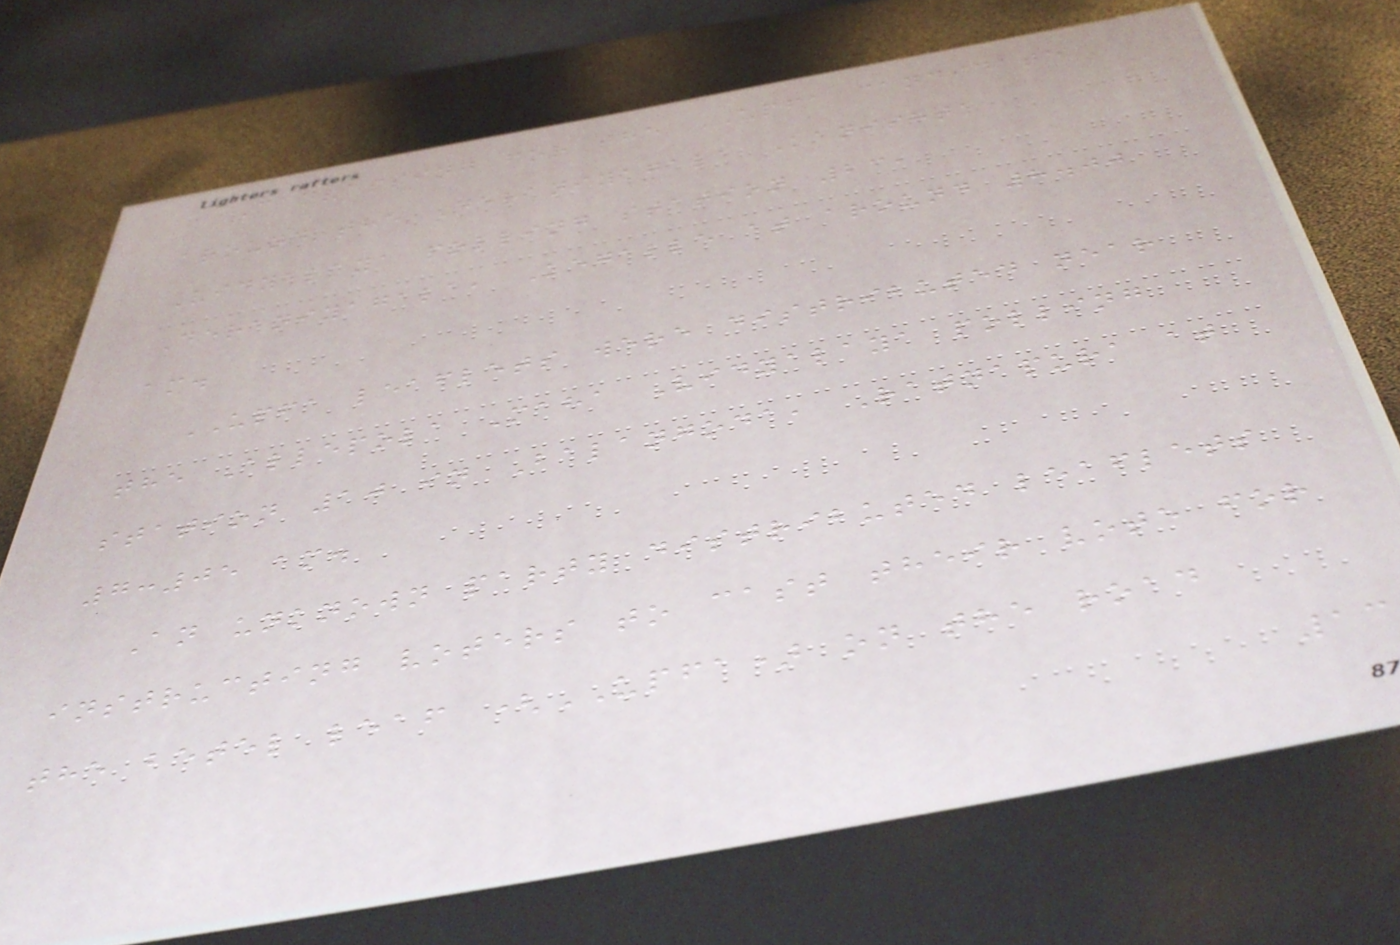Canvassing for the UPFA candidate
around the Deraniyagala Kanishta
Vidyalaya polling station 23,
Deraniyagala, Kegalle at around 8.00
am.
UPFA leaflets were distributed near
the Allepola Maha Vidyalaya polling
station 10 in Balangoda, Ratnapura at
7:05 am.
An unknown party distributed leaflets
instructing voters to cast their vote for
the betel leaf (UPFA) on the road
13
